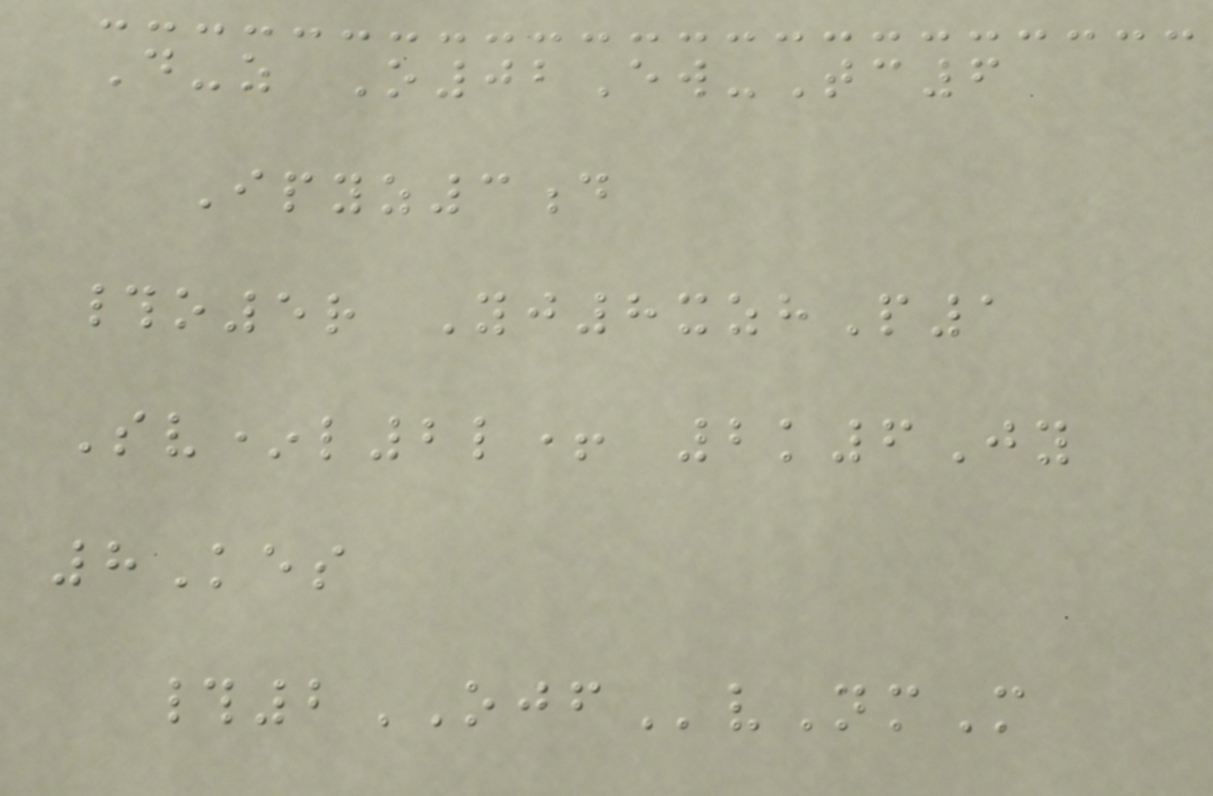D-z O02Ew-Tc6
Ipyz3d
#o5r Yj8xzhP1
Sv*l2l+ 2k6Jy
8Kes
#2OJFvNmM
